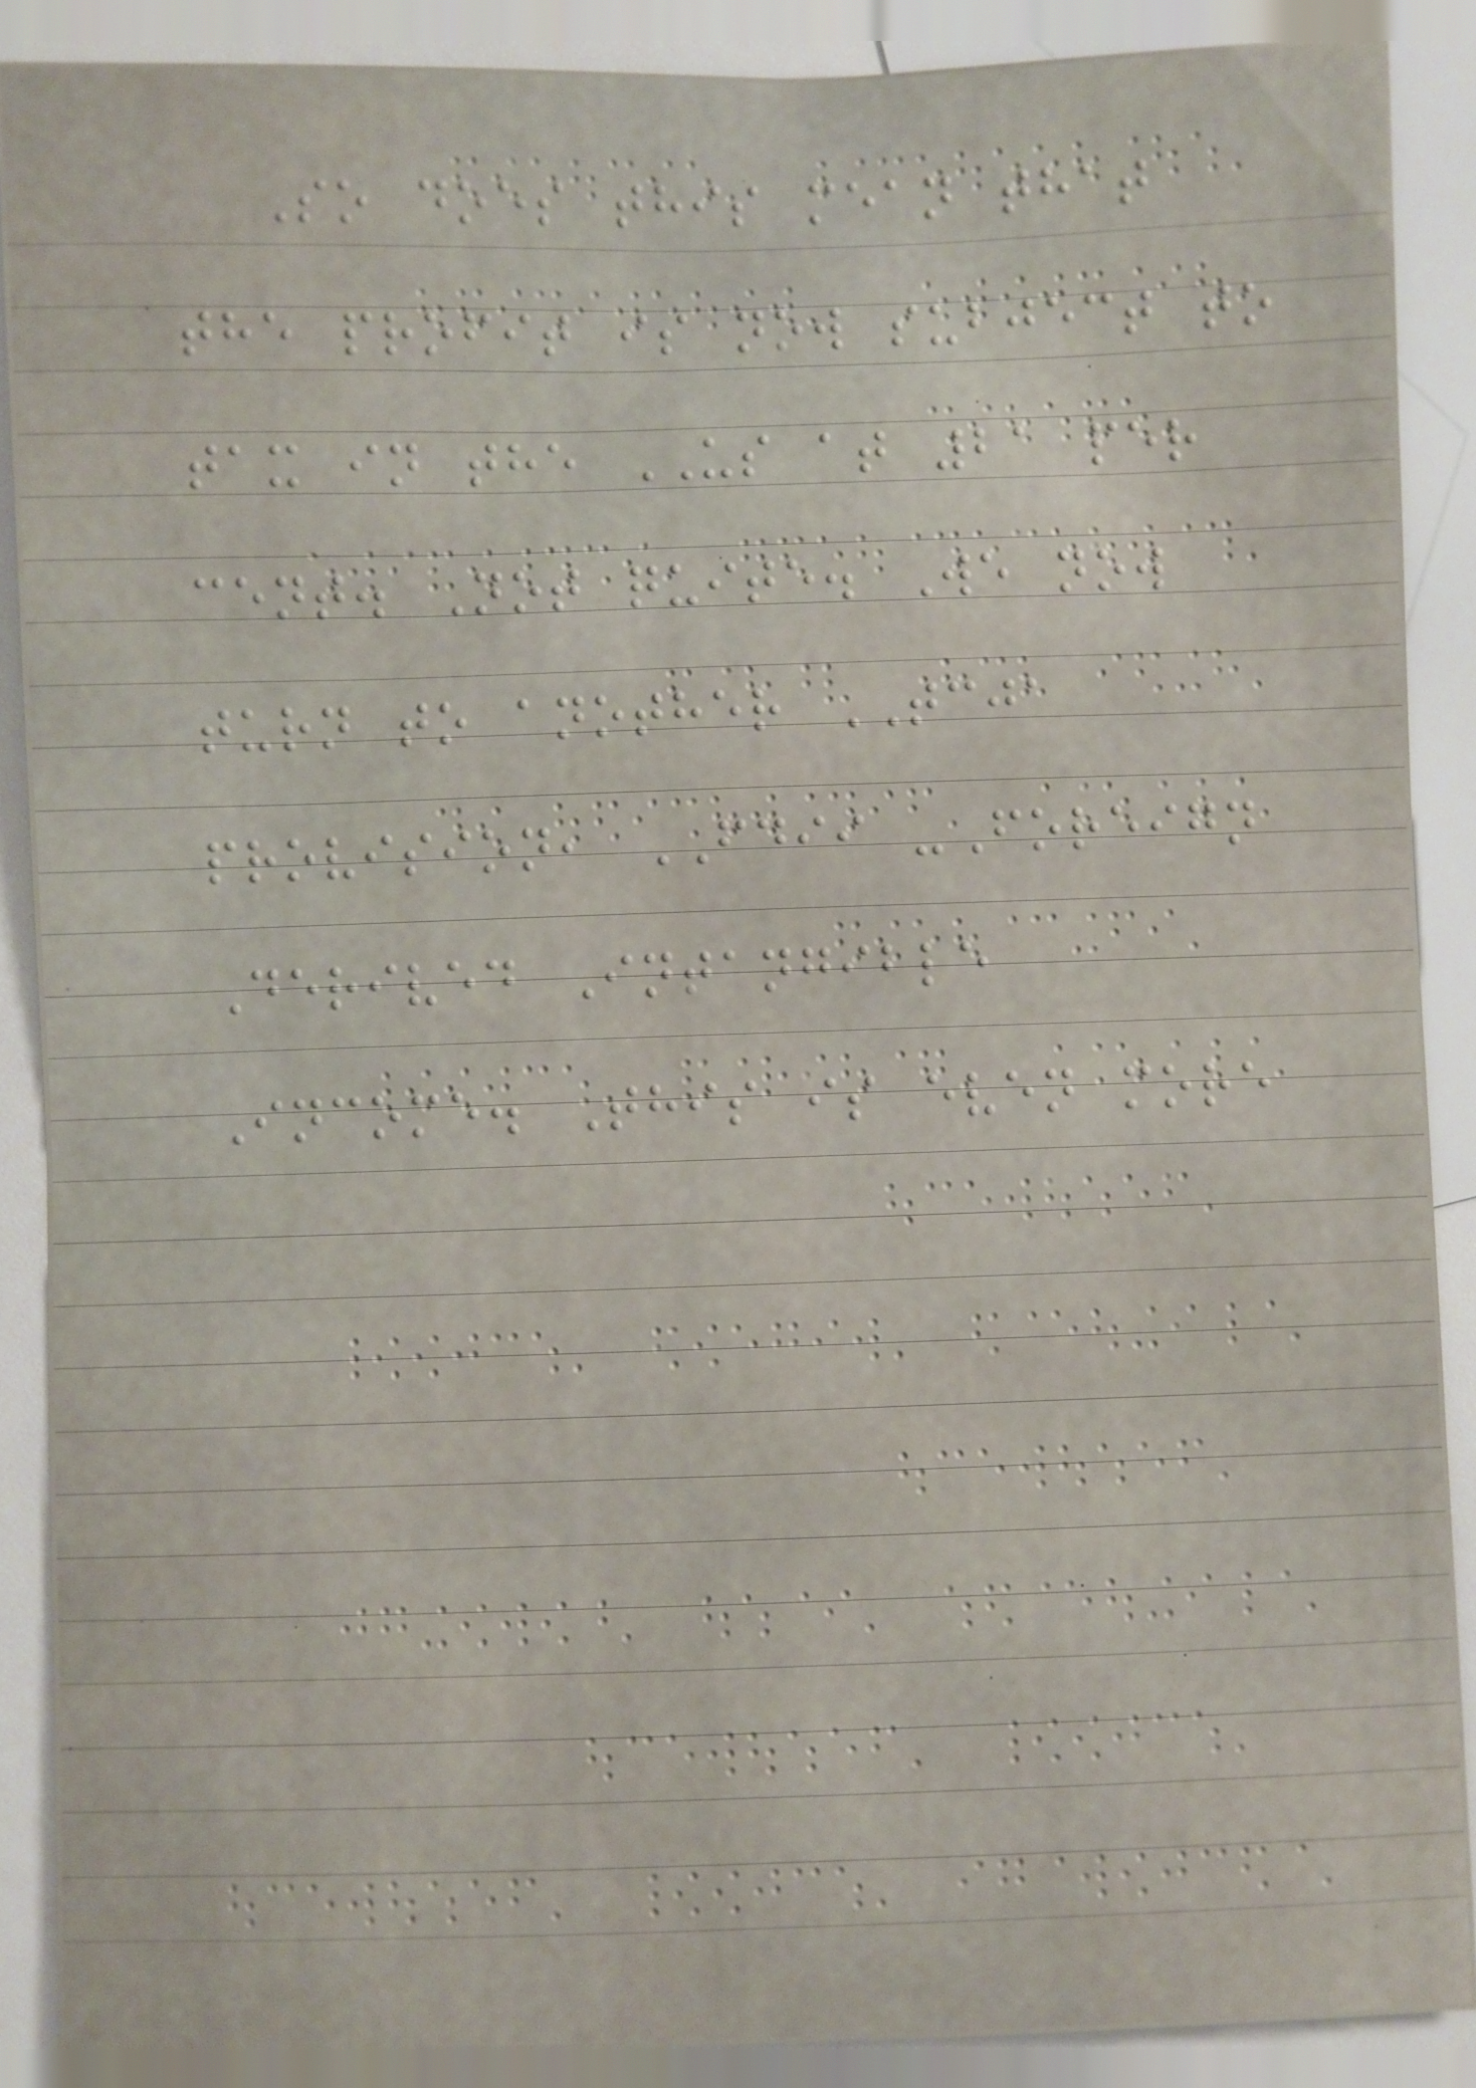So does this mean that
the profit is now subject to
tax in the US at 21 per
cent. Not quite. We now
turn to another TCJA
provision, FDII -Foreign
Derived Intangible
Income. This is even more
